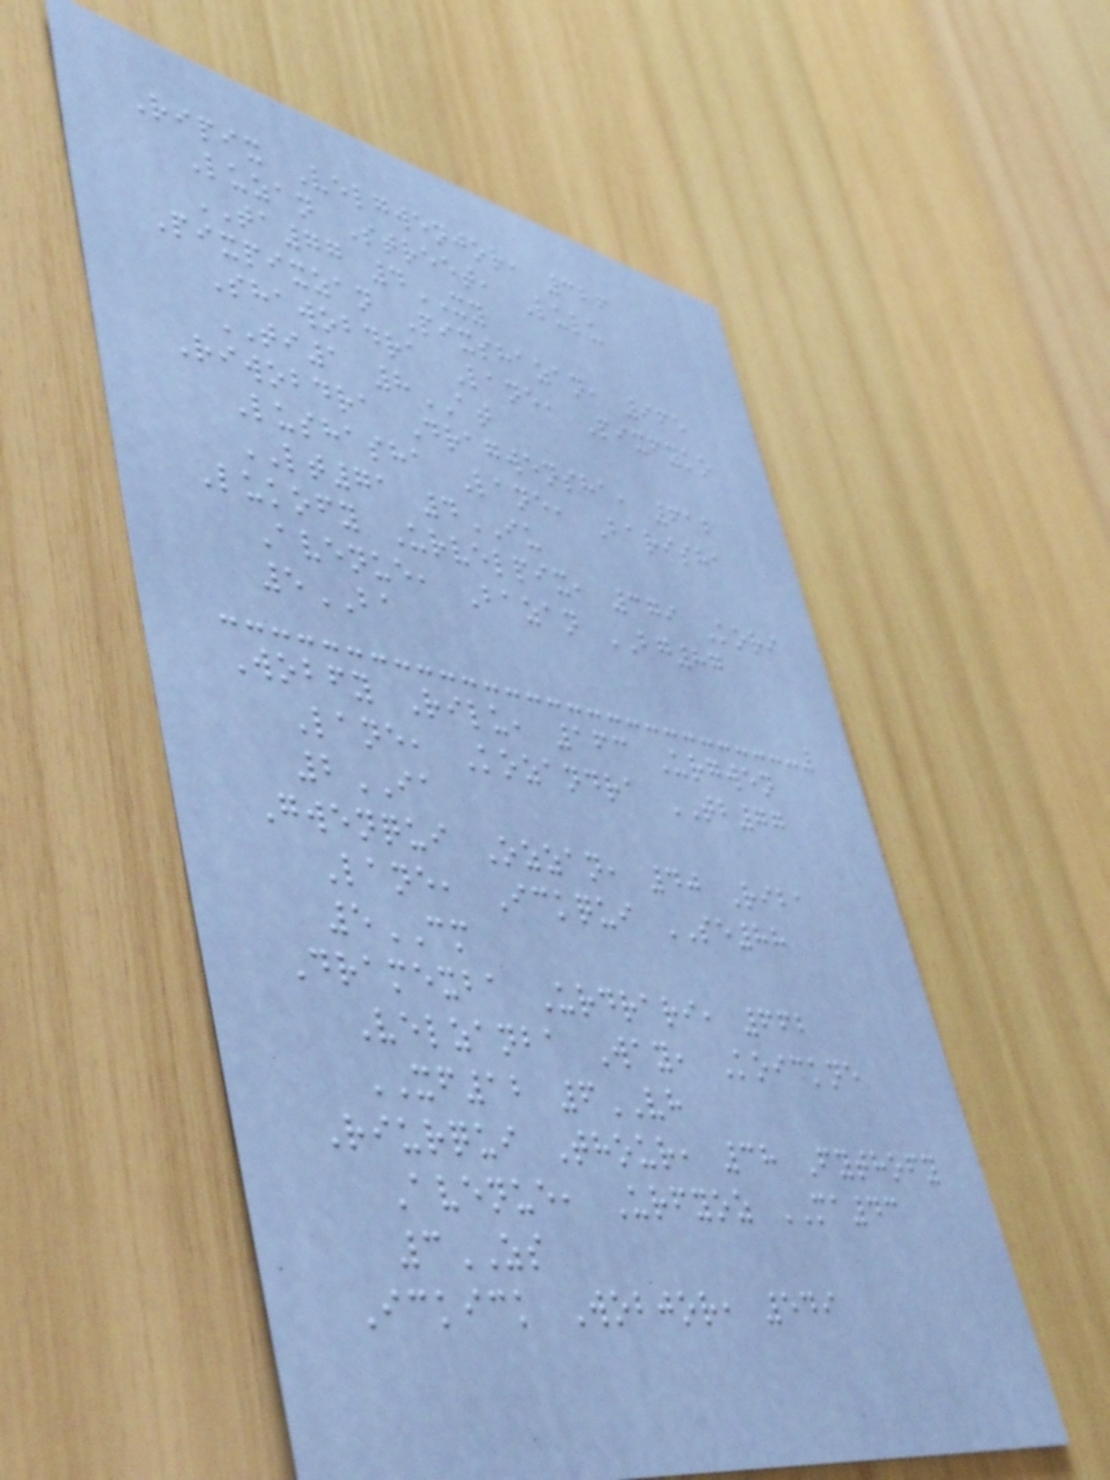Ripix Velgwenjor, 326
Luzan Street, Lulu
TA77 4XY
Pixpixzan Pixshazan, 965
Shawobdra Lane, Pixfyko
TI1 8AT
Riwobdra Dragwensha, 612
Lushasha Lane, Barisha
LT71 4IU
Lukofy Urvelpix, 379 Kori
Avenue, Bazan BG87
5BA
Wobfy Rilu, 163 Urgwen
Lane, Kozandra TB77
2IA
Gwenqui Ozzan, 40 Riba
Lane, Ickqui SE88
5CM
Dramexba Urdrari, 662
Velzanba Way, Koickne
XF12 6VH
Riurqui Thour, 38 Fythofy
Avenue, Urfyoz MA43
3ZS
Ickick Wobjor, 549
